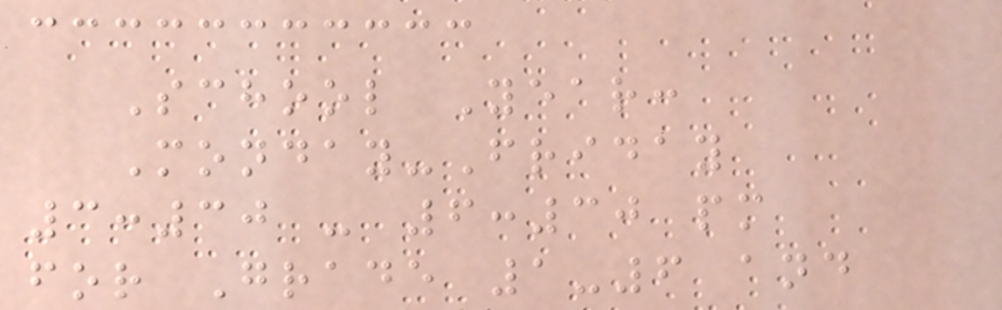School Year:
Monday-Friday
3:30 - 6:30 pm
for Grade 1-6 and
